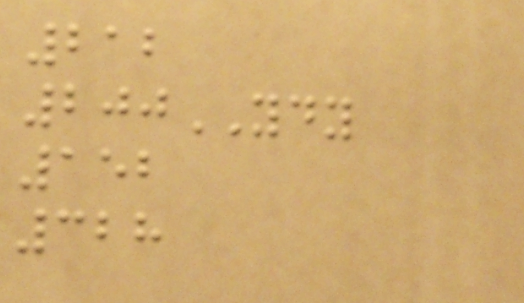212
200YDY
152
328
